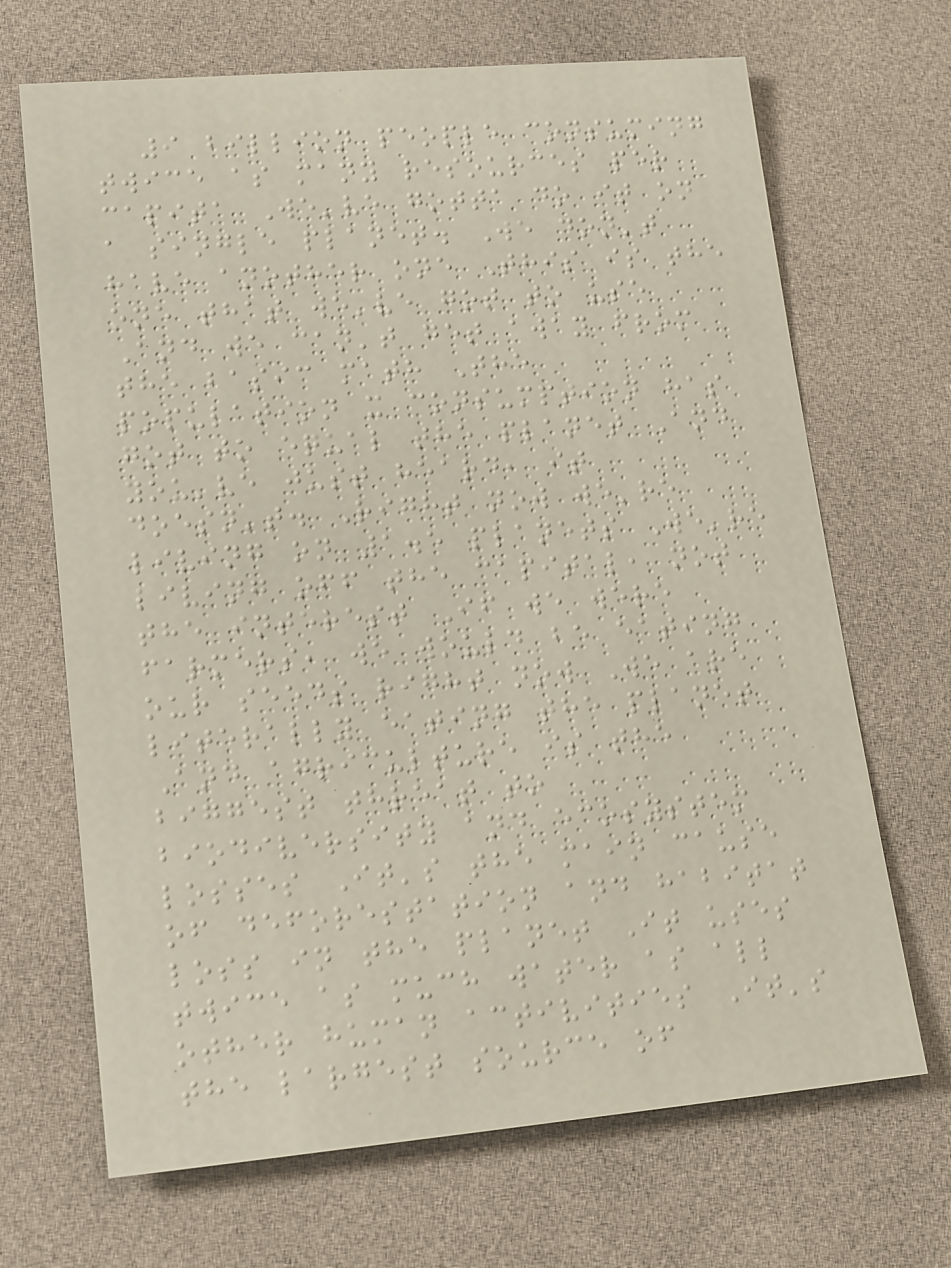9 billion people consuming
twice as many resources per
capita We've gotta do it on
a single planet. We don't
have another one This is the
one that we've got to use
And we can't get away from
the basic math The
population x consumption has
got to equal the planet And
you've just heard, it
doesn't. Right now we're
living on 1.5 planets We're
living off the capital, not
the interest If we were
farmers, we would be eating
our seeds right now We are
literally eating the planet
And agriculture is the
biggest threat to
biodiversity and ecosystem
losses It's the main cause
of deforestation and habitat
loss in the planet It uses
twice as much water as all
other human activities It's
the largest source of
